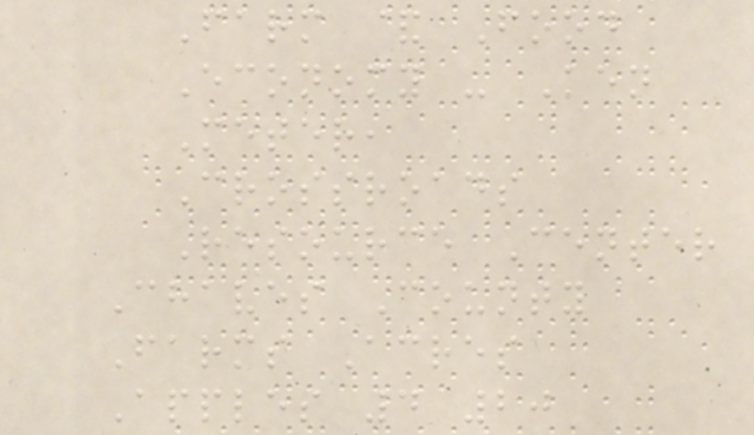Farm & Food
Economy - Ken
Meter,
Crossroads
Resource Center
Chaves County
Farms Acres
Apples 4 20
